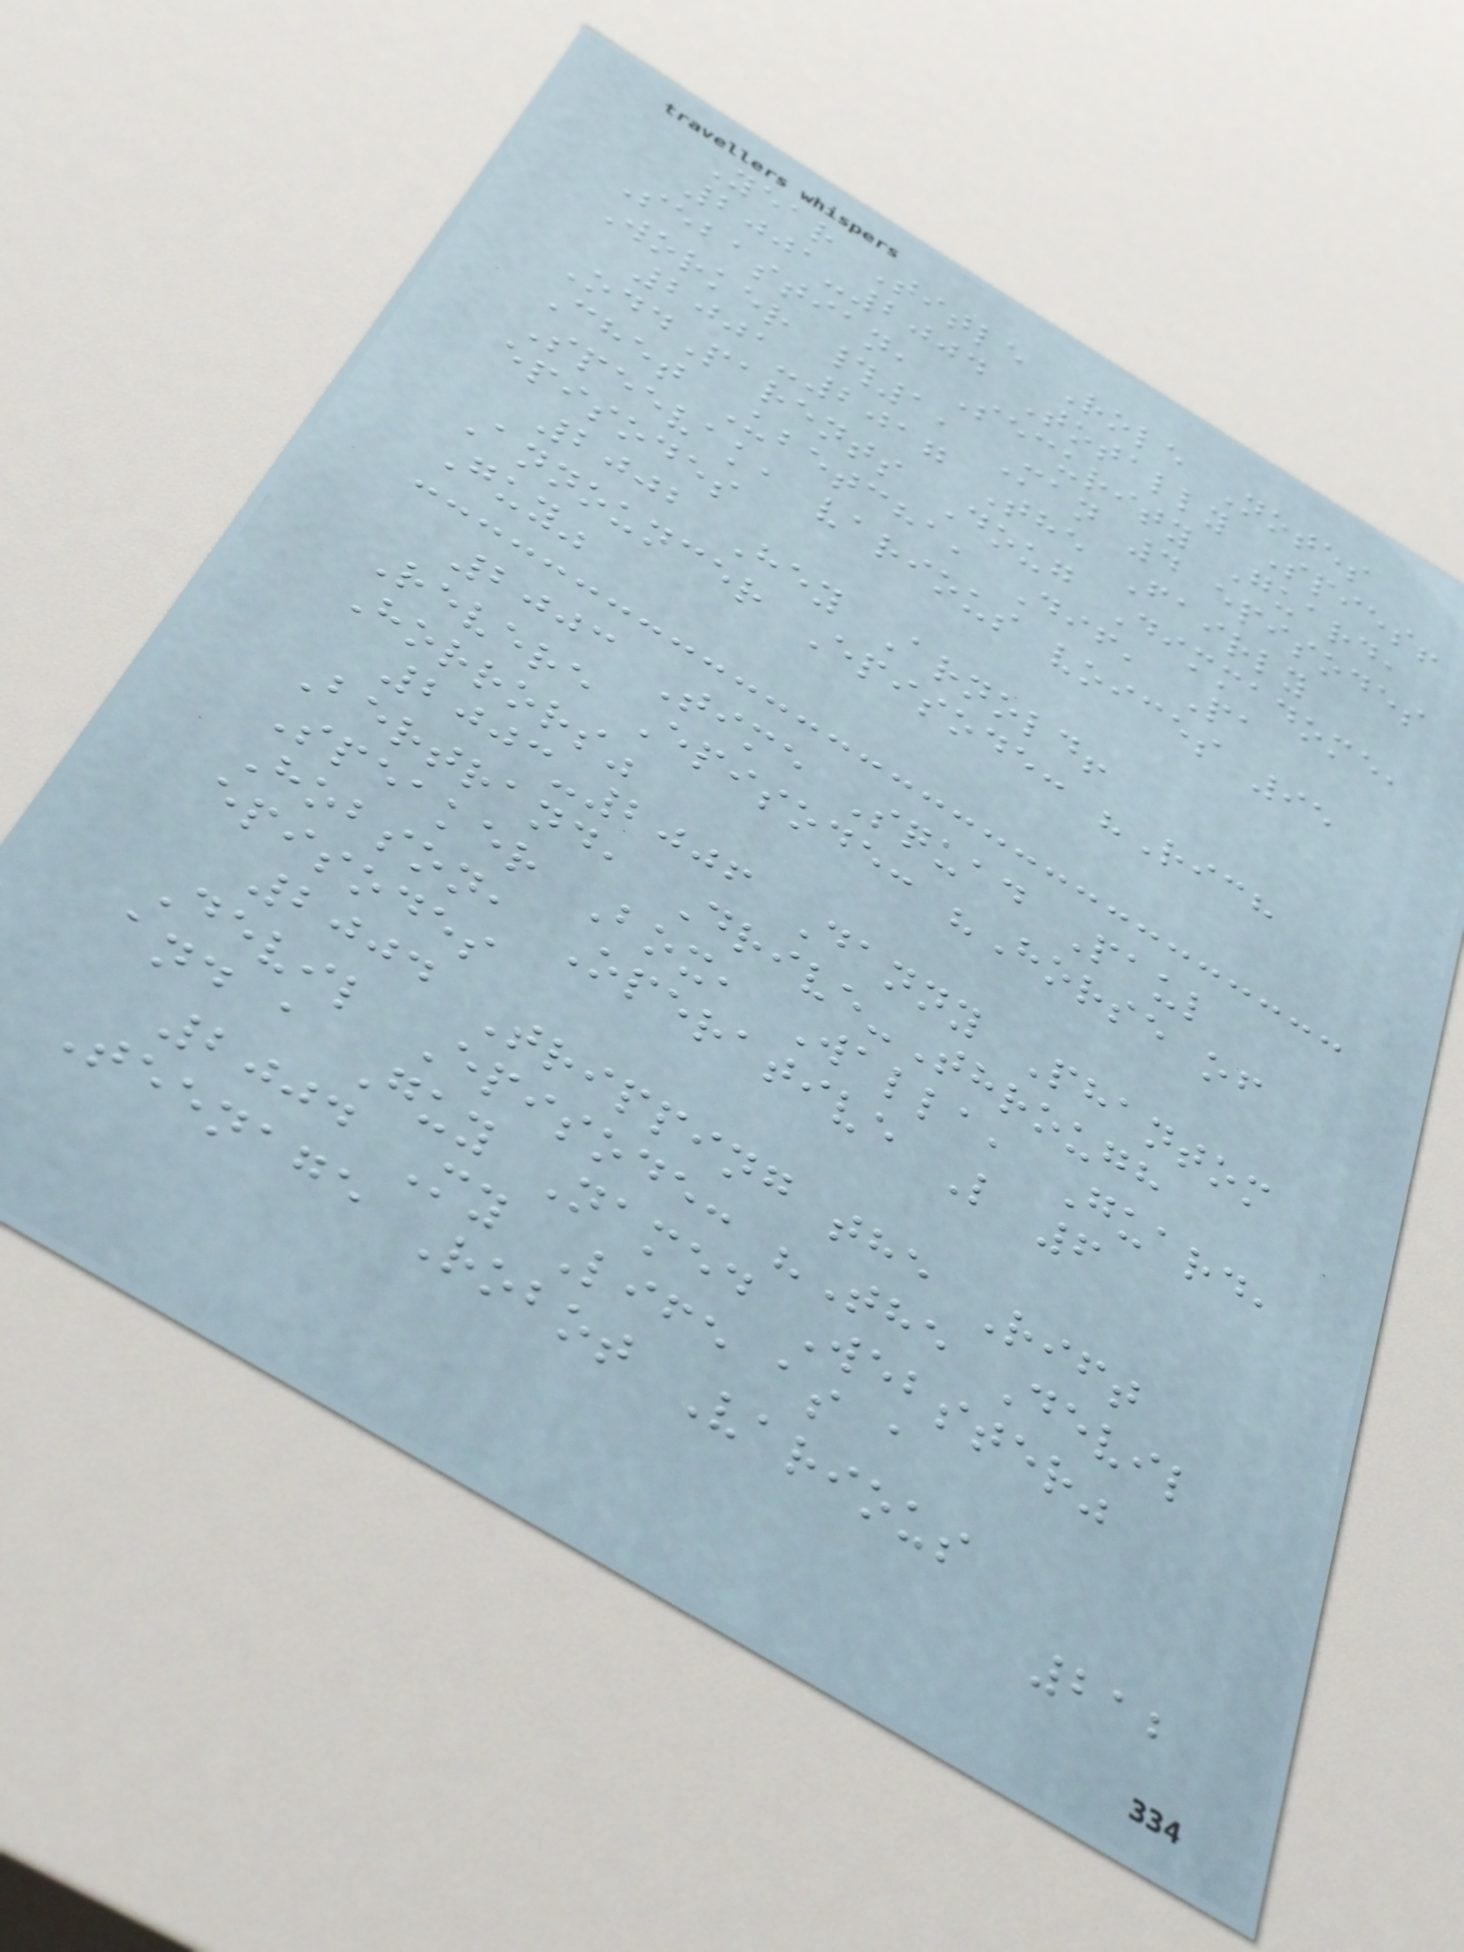Year Title Role Notes
2001-2004 Totally Spies!
Sebastian, Security Guard,
Worker #1, Man 4 episodes
2001-2017 The Fairly
OddParents Doug Dimmadome,
Chet Ubetcha, Dif, Pa
Speevak, various voices 95
episodes
2002 Hey Arnold!
Announcer Episode: "Rich
Guy"
2003 Time Squad Paul
Revere Episode: "Horse of
Horrors"
2003-2006 Danny Phantom
Bertrand, Drive-Through
Speaker Box, Walla, Guard,
Hobson, Operative L 6
episodes
2004 Tripping the Rift
Devil Episode: "The Devil
and a Guy Named Webster"
2004 My Life as a
Teenage Robot Various
212
